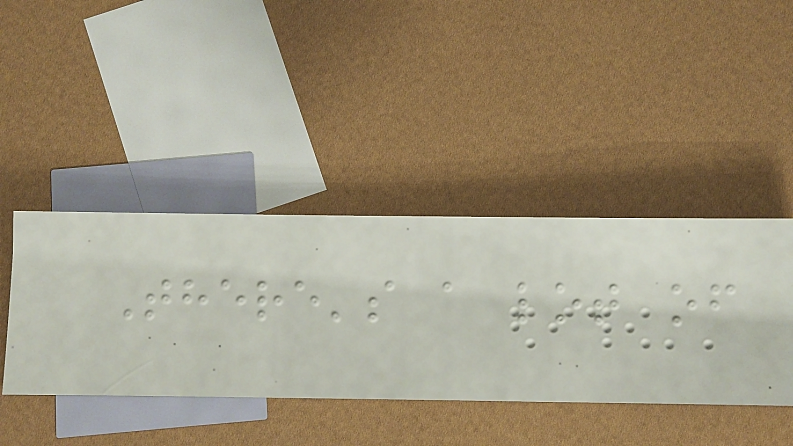There's a lot of
